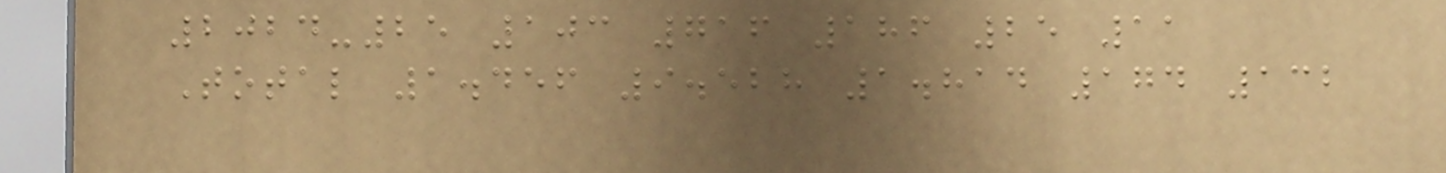2024-25 103 716 186 25 11
Total 1.456 9.528 1.814 174 132
